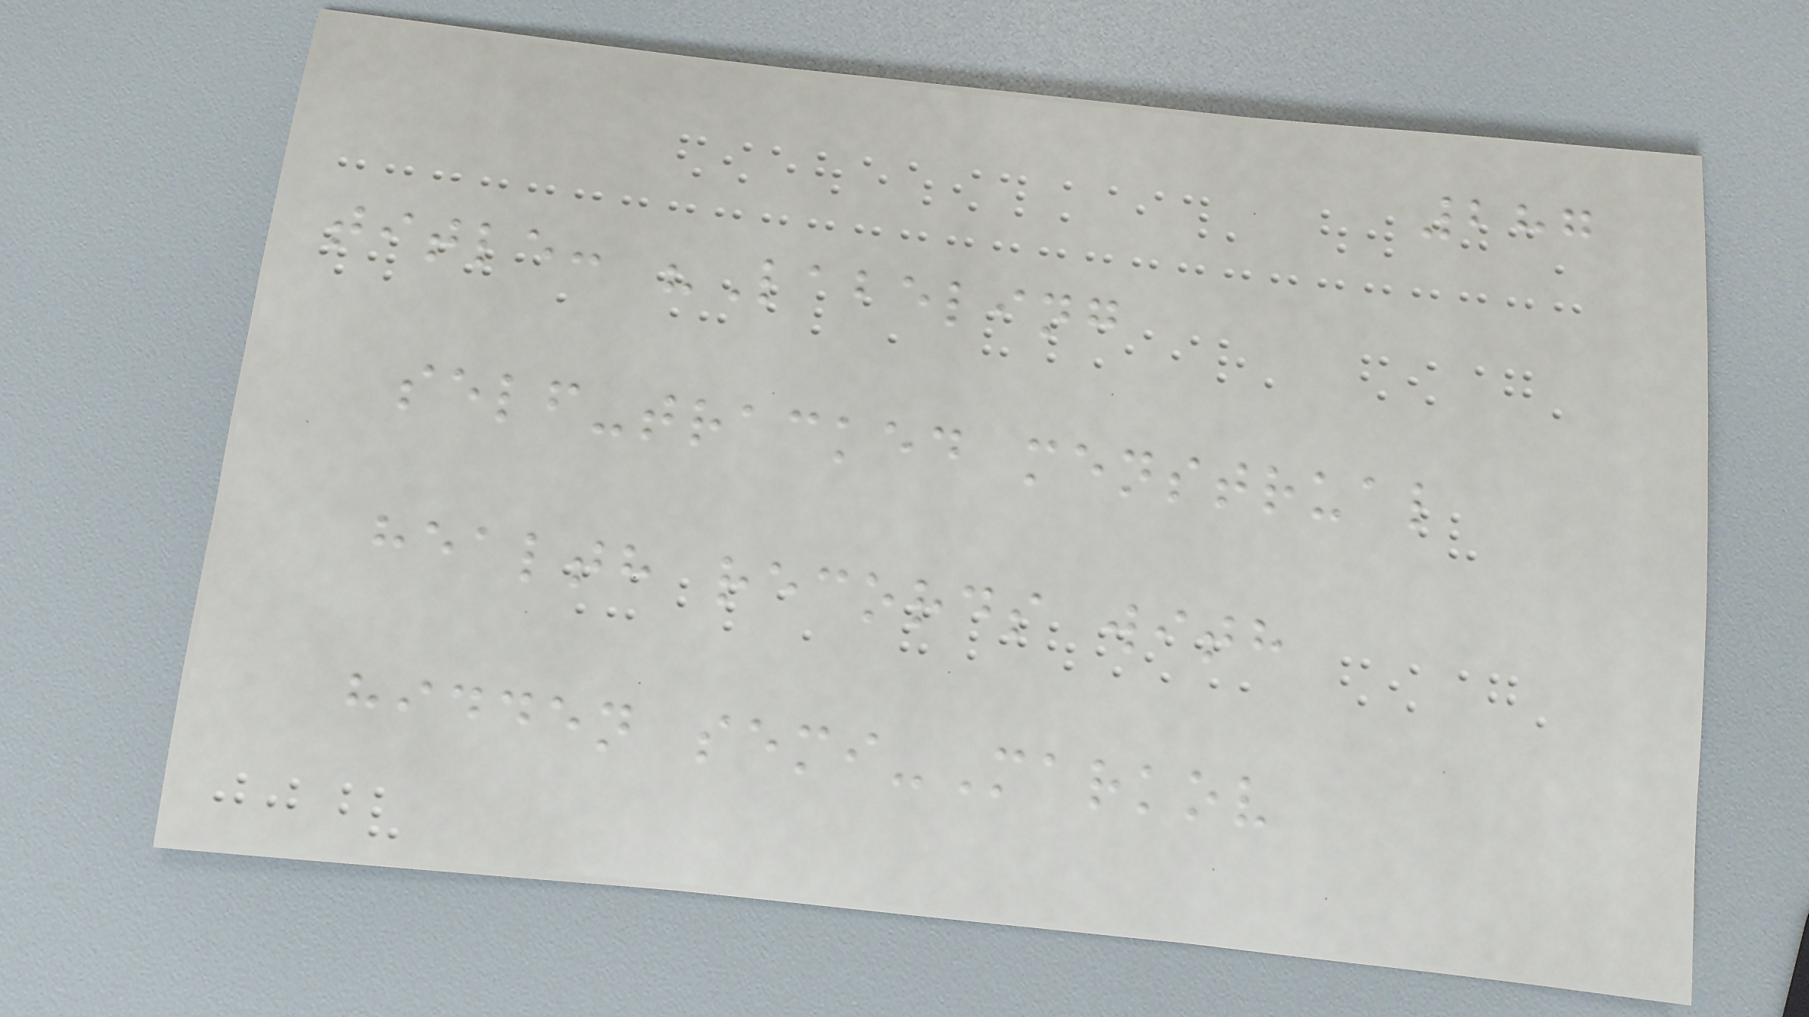287
title: "Labeling
self-tracked menstrual
health records with
hidden semi-Markov
